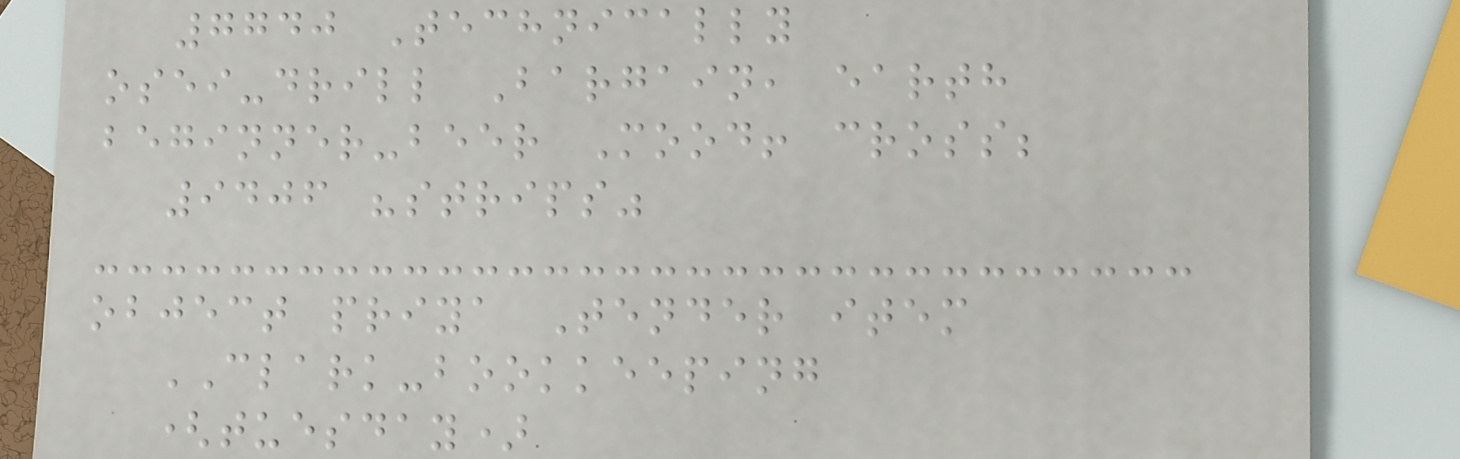7740 Technically
osei-drill Bargain, earth
beginner-beer Mood! cross;
9406 "strips"
object priya Tender item
CLARK-bookkeeping
(tuesday)
